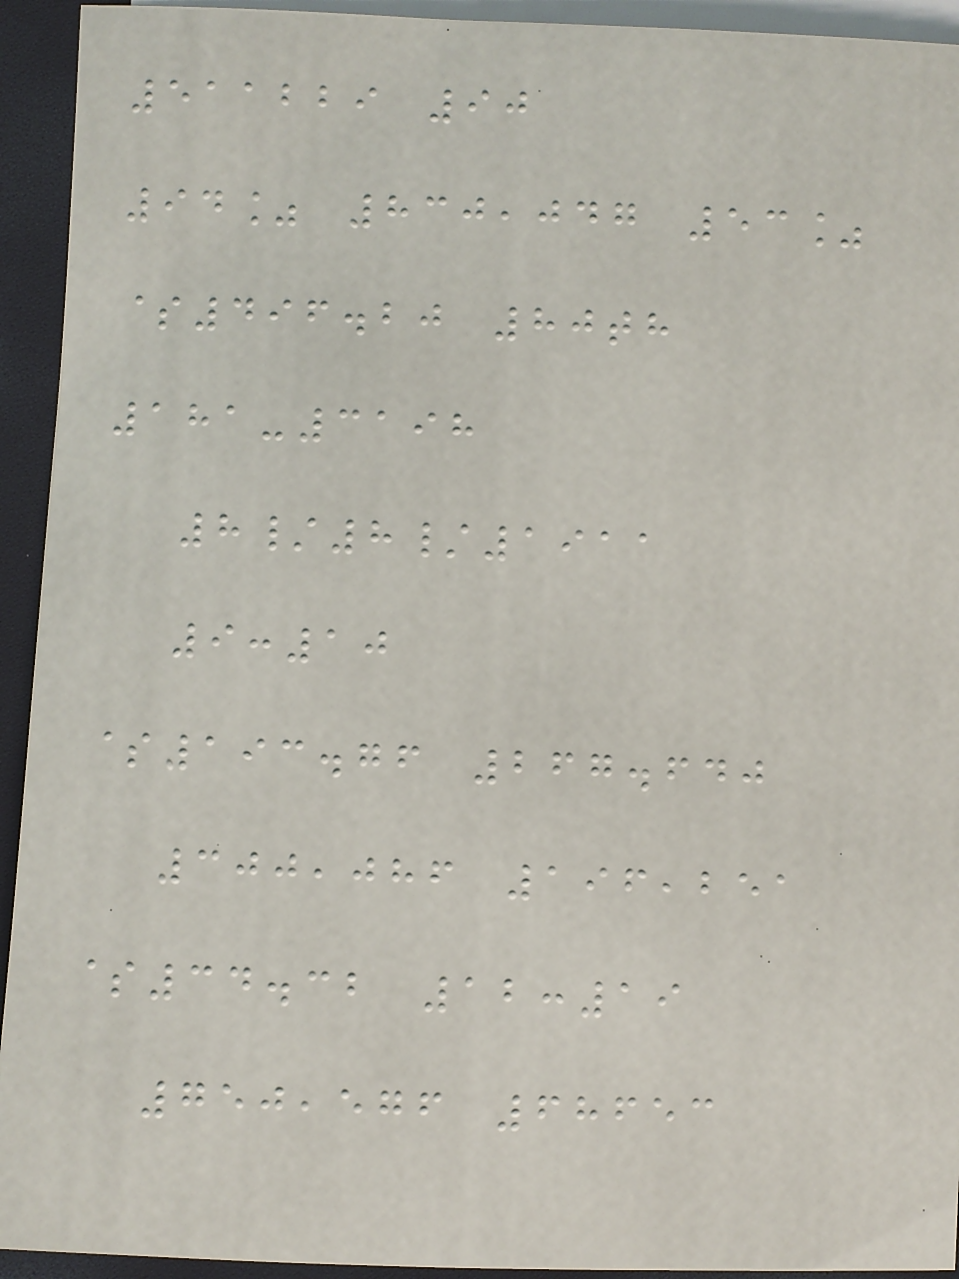511229 90
94% 830,047 53%
$496.20 80th
181-3198
8/8/1911
9:10
$193.76 267.640
300,086 196,251
$34.32 12:19
750,576 68653
